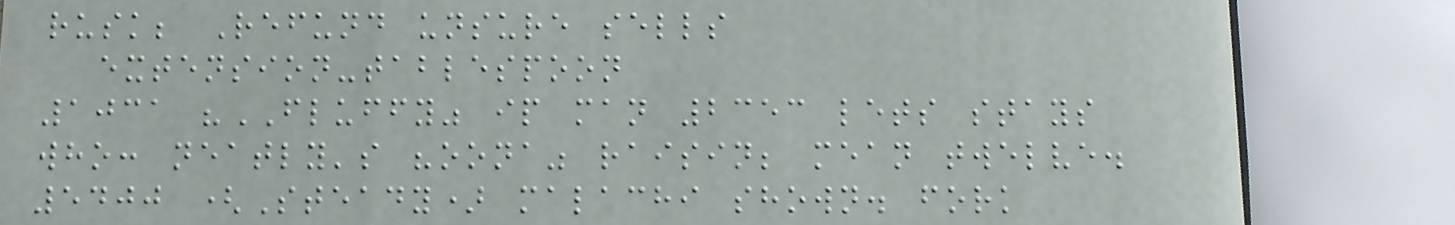rusk; Refund unsure sells
extension-tablespoon
1031 "FLUFFY" ip man 2353 lets stays
who: neatly's "oona" raisin; mean twelve.
5400 (Steady) malachi shown. fork
